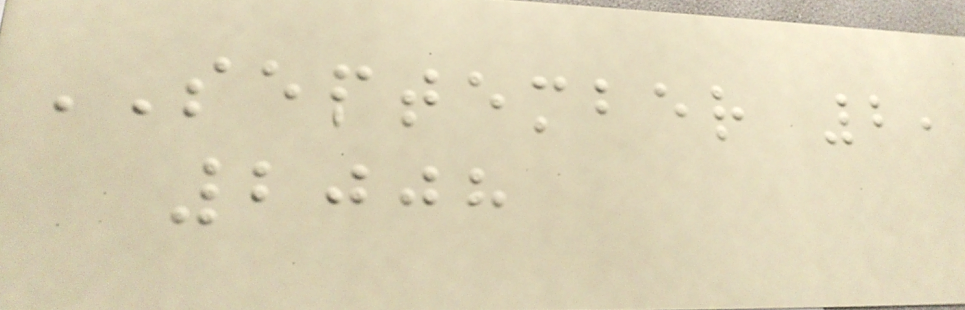SEPTEMBER 2,
2008
